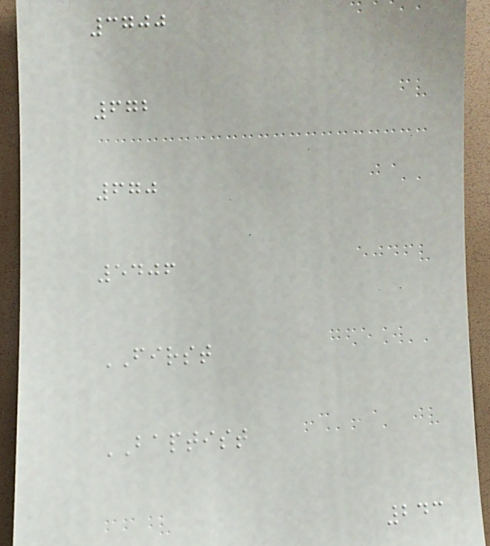3700
672
670
5406
FIRST
BAPTIST
243
